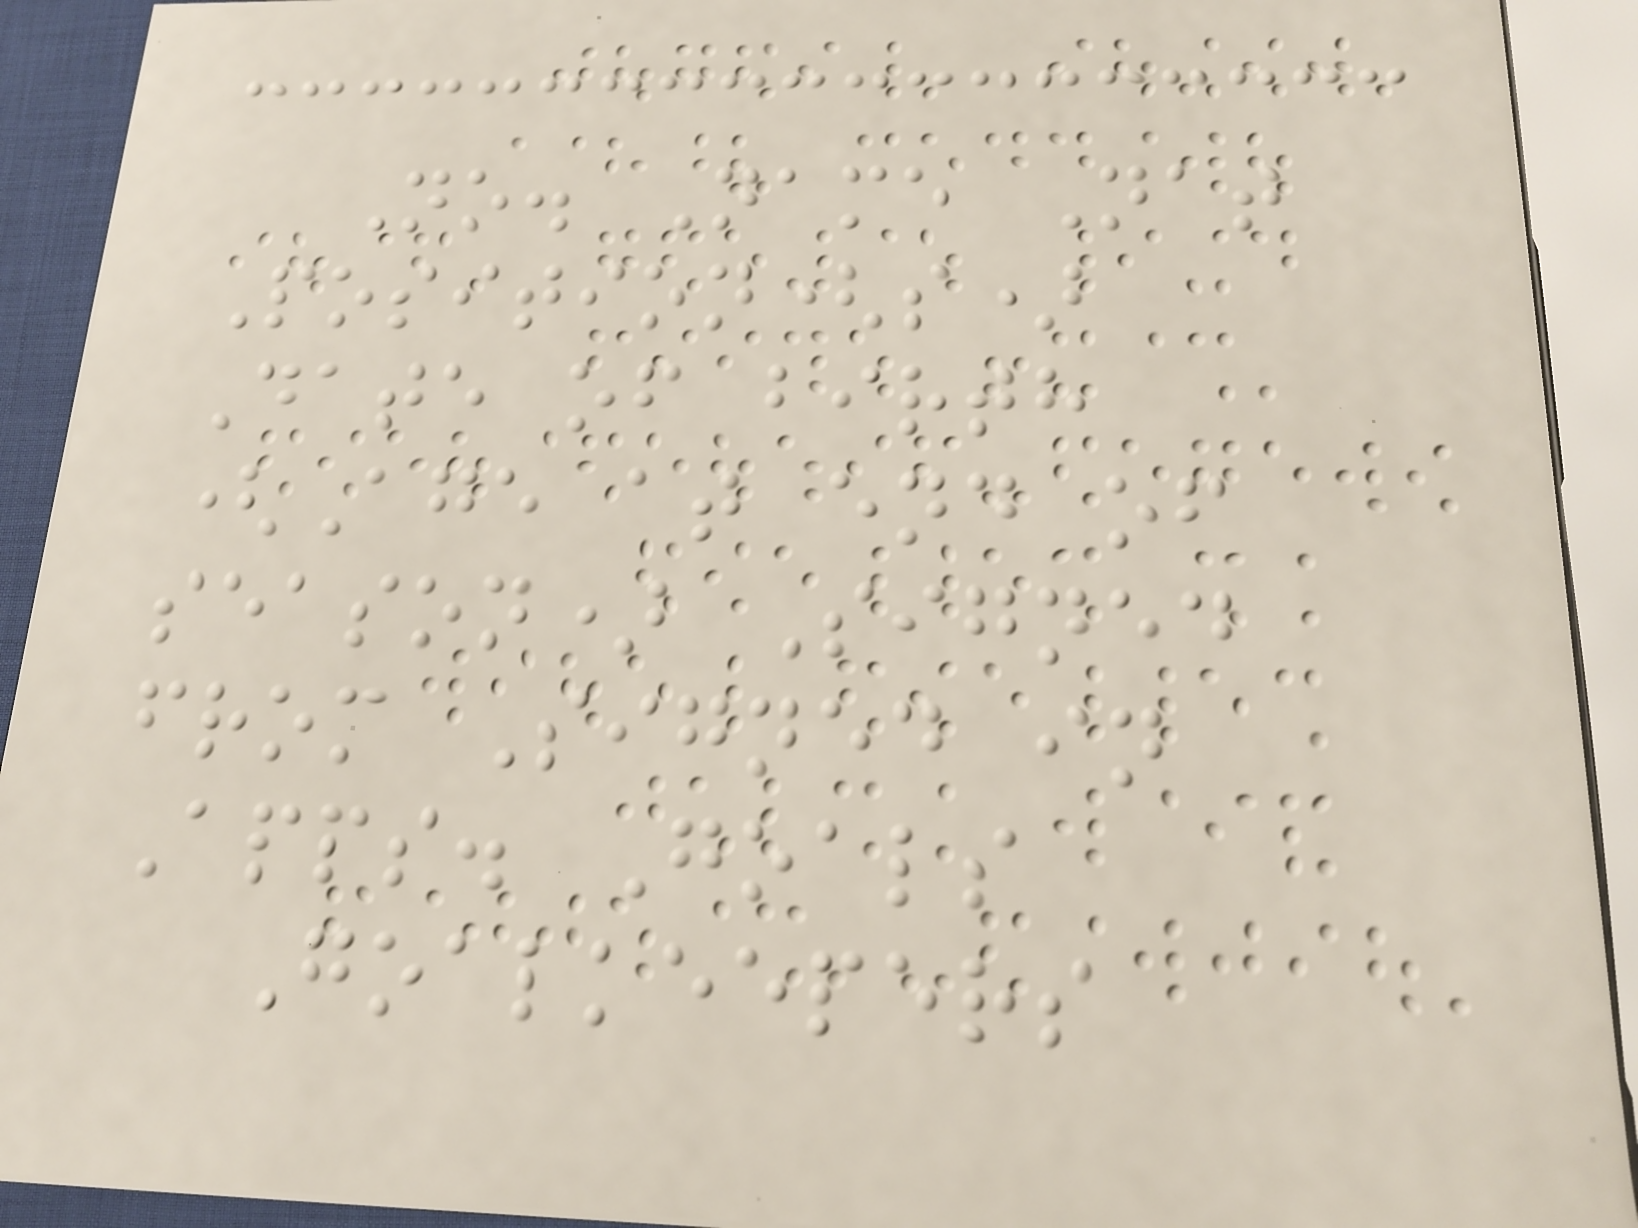No. Name Nat
Position(s)
Date of birth
(Age at end of
season) Signed
from Signed in
Apps. Goals
Goalkeepers
